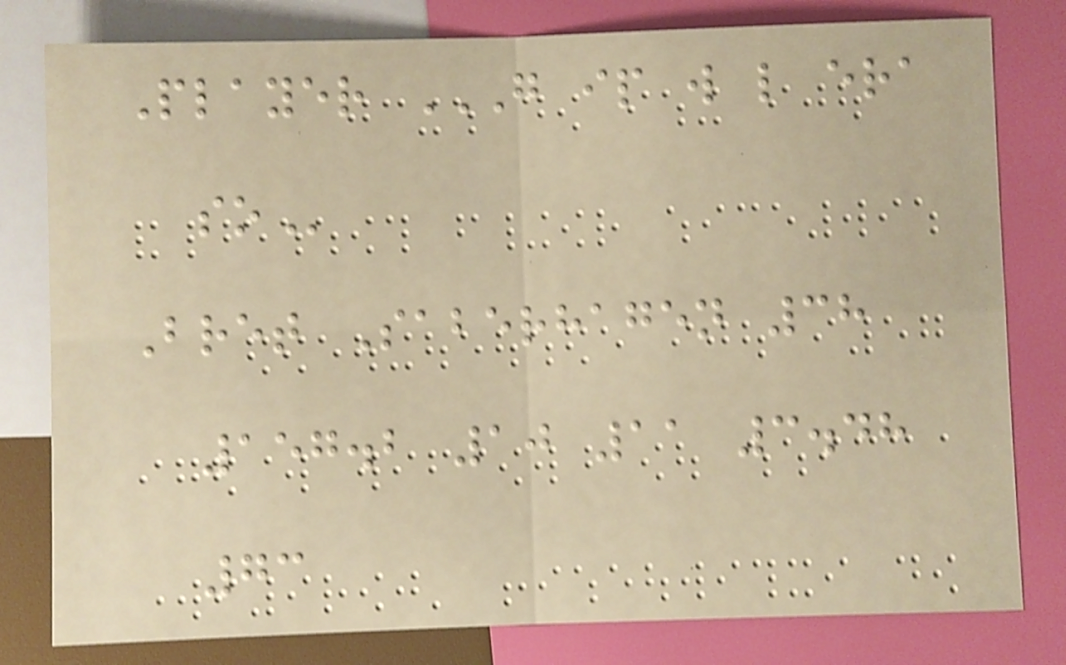Player G IP W L ERA
SO
Bret Saberhagen 38
157.2 10 11 3.48
73
